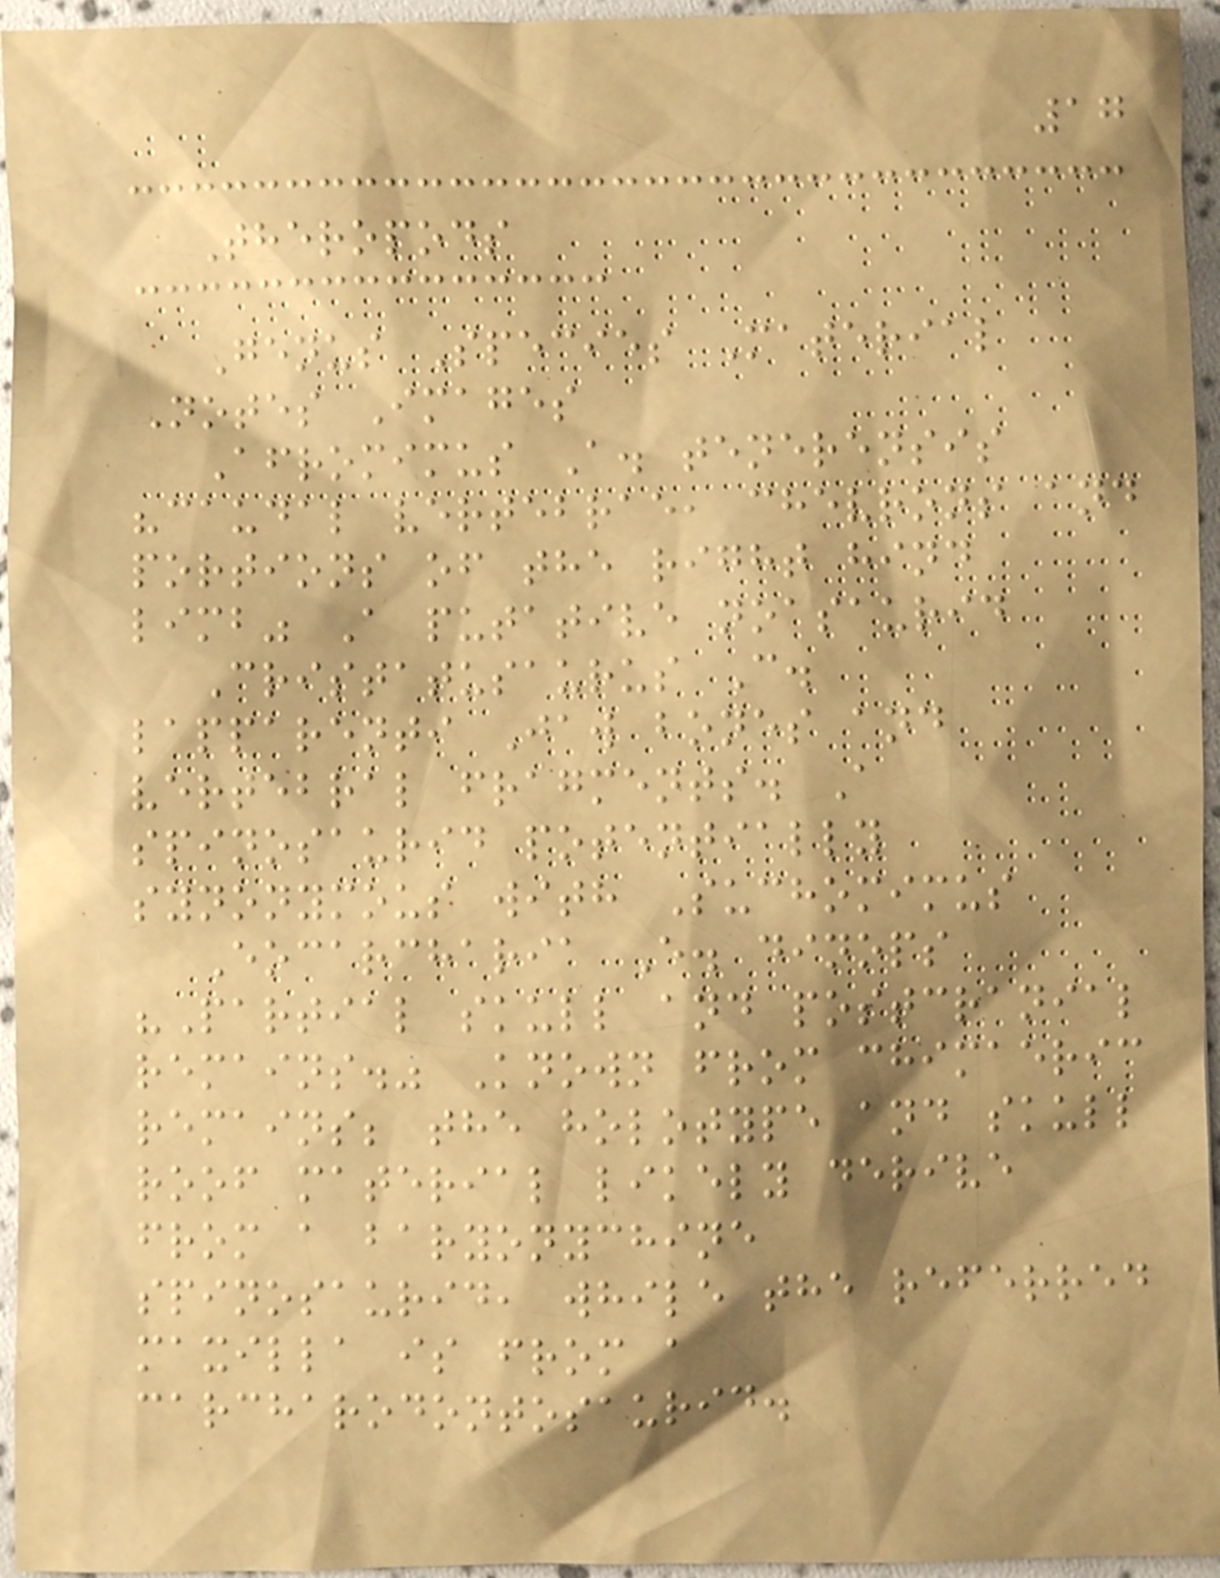17
Theropods
Genus Species Material
Notes Images
Afromimus A. tenerensis
"caudal vertebrae, chevrons and
portions of the right hind
limb" A putative noasaurid
Cristatusaurus C.
lapparenti Jaw bones and
vertebral fragments. A
spinosaurid potentially
synonymous with Suchomimus
Eocarcharia E. dinops
"Partial skull and postcranial
remains." Known from chimaeric
remains; the holotype and skull
roof material likely derive
from a baryonychine
spinosaurid, while the referred
maxilla is from a
carcharodontosaurid.
